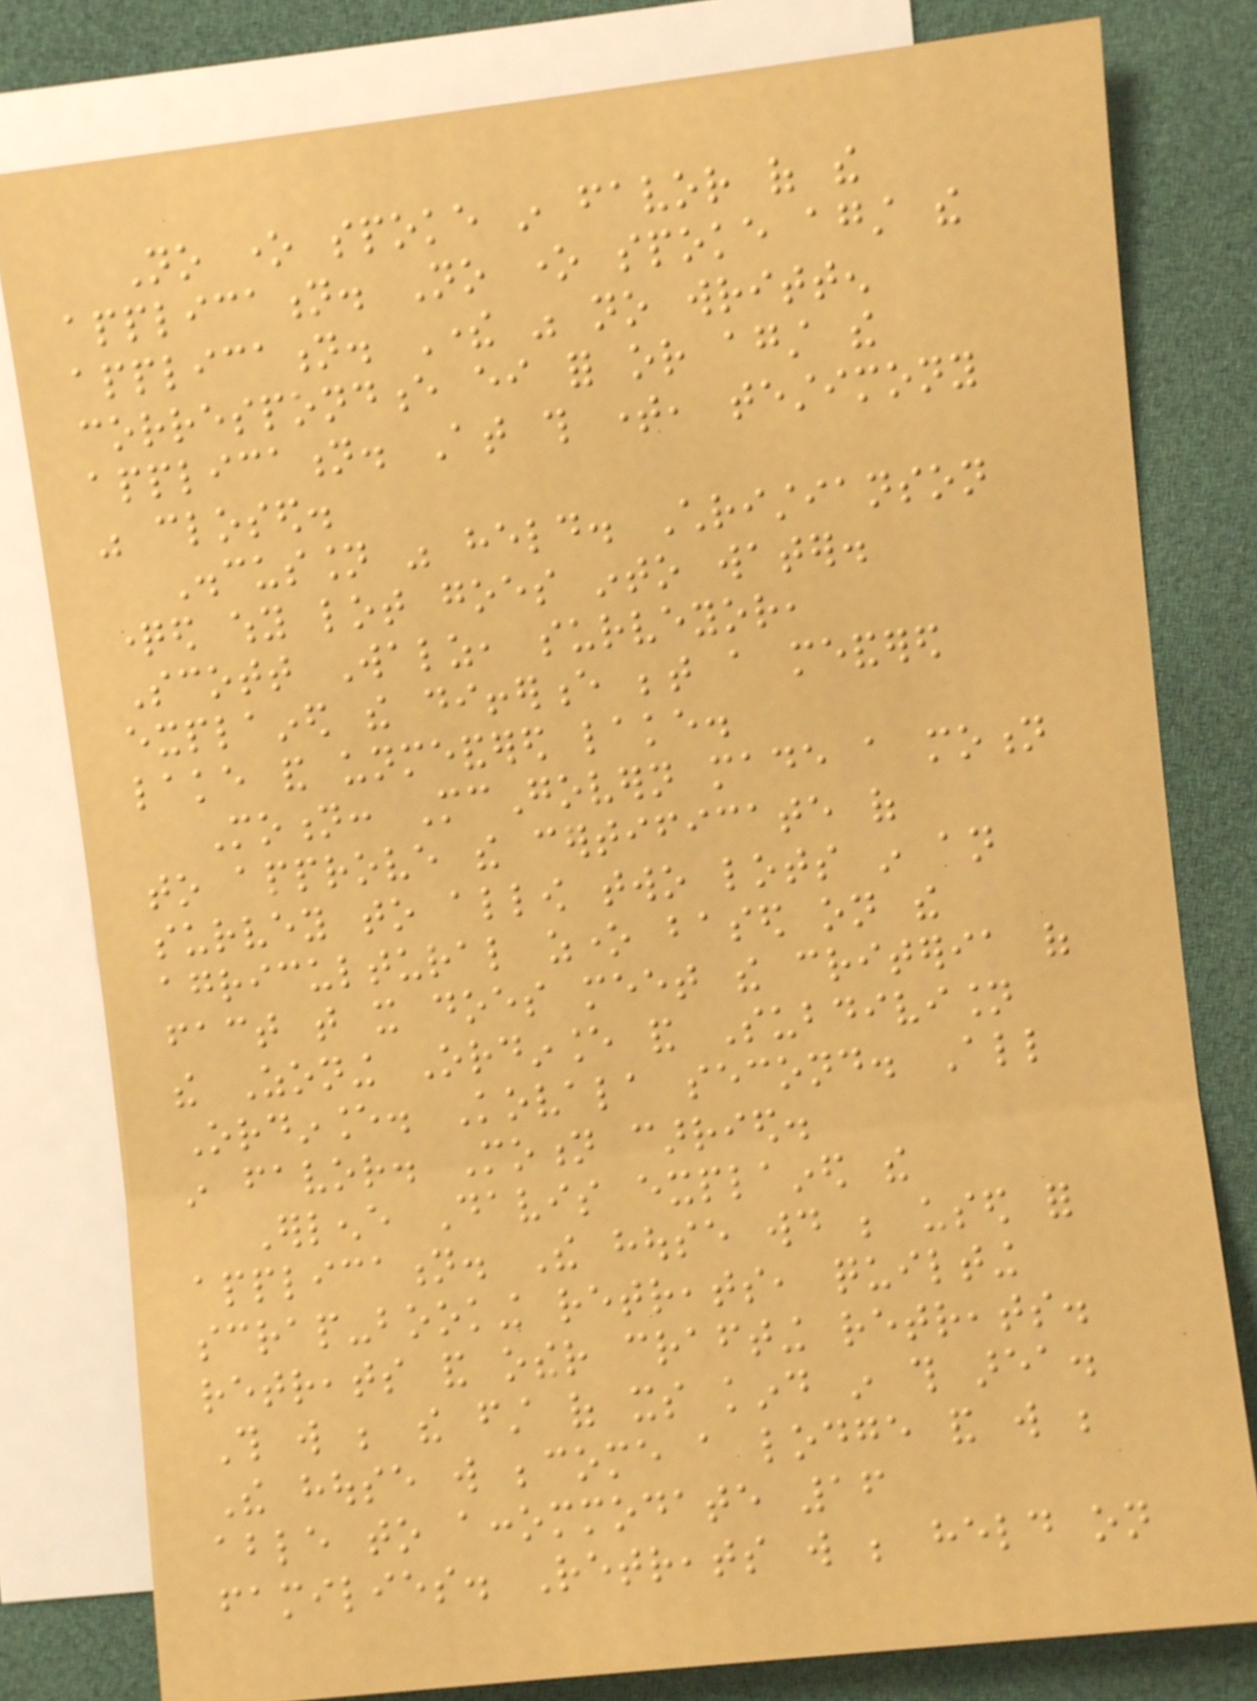No one spoke in favor of the
application. No one spoke against the
application. There was no written
correspondence either for or against the
application. At this time, testimony
was closed.
Discussion was held. Christianson
questioned why lot goes into water.
Scott Walz, surveyor,
explained the difference between a meandered
lake and unmeandered lake.
Motion: McGovern made a motion
to approve the certificate of
survey to allow two lots in an
agricultural zone based on the
fact that it does meet the criteria of
the Zoning Ordinance and Subdivision
Ordinance. Kovala second. All
in favor. Motion carried.
Erlene Davis explained the
application. The house would be used for
scrap-booking retreats, quilting
retreats and other crafting retreats.
This will be the first of its kind in this area.
The house will become a lodge and will be
able to accommodate 16
families. Retreats will be held on
